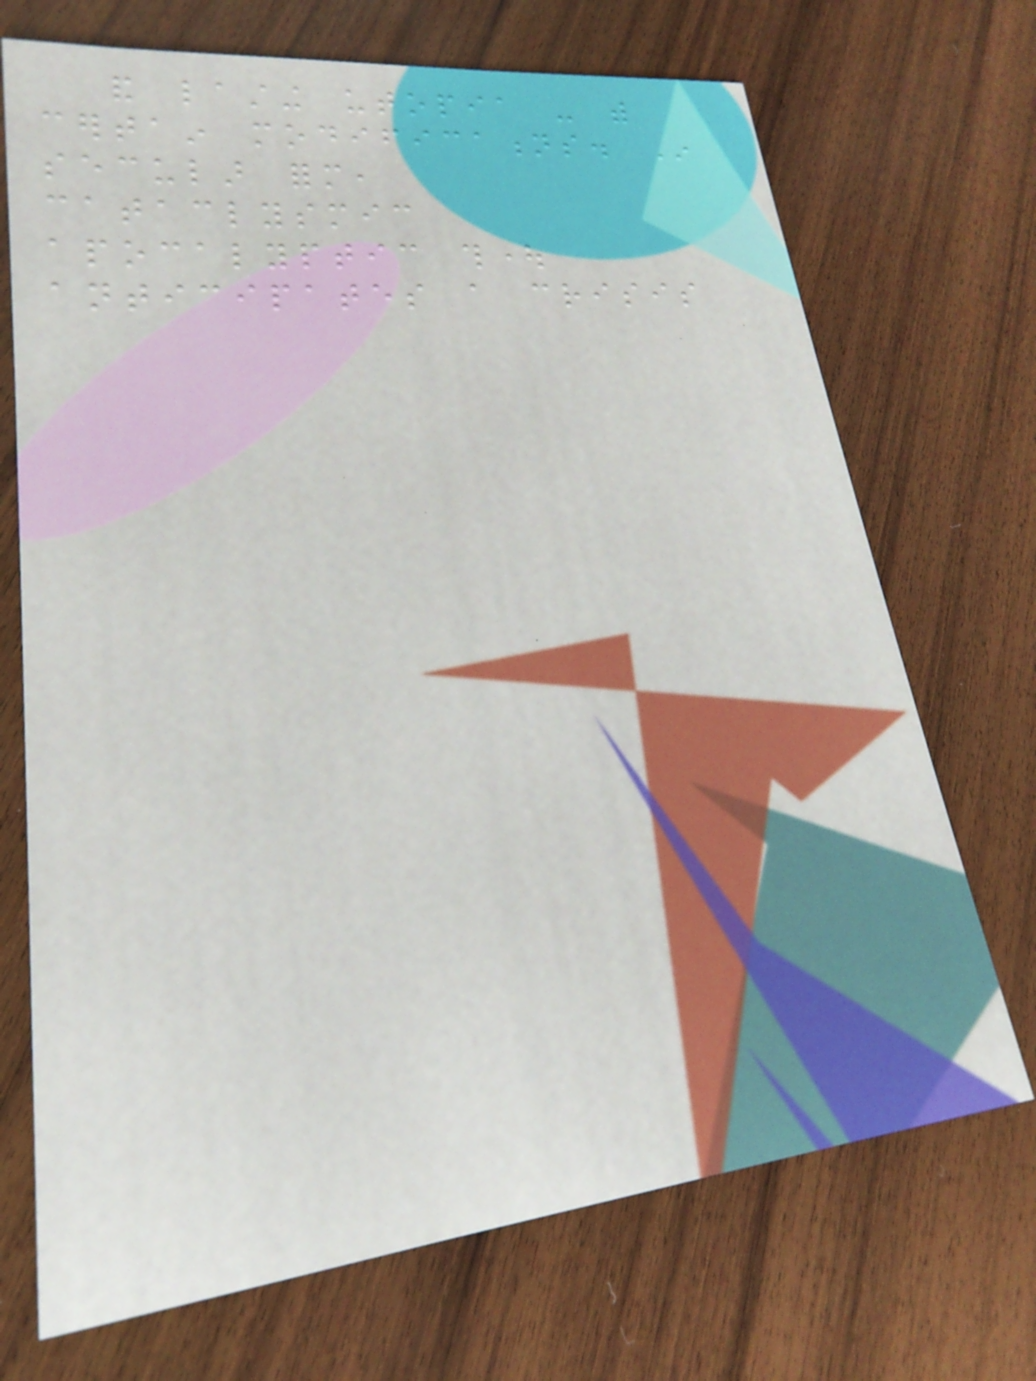and lasting utopia - with
certain modifications. In
secular form,
cataclysmic
apocalyptic thought
anticipates a crisis
